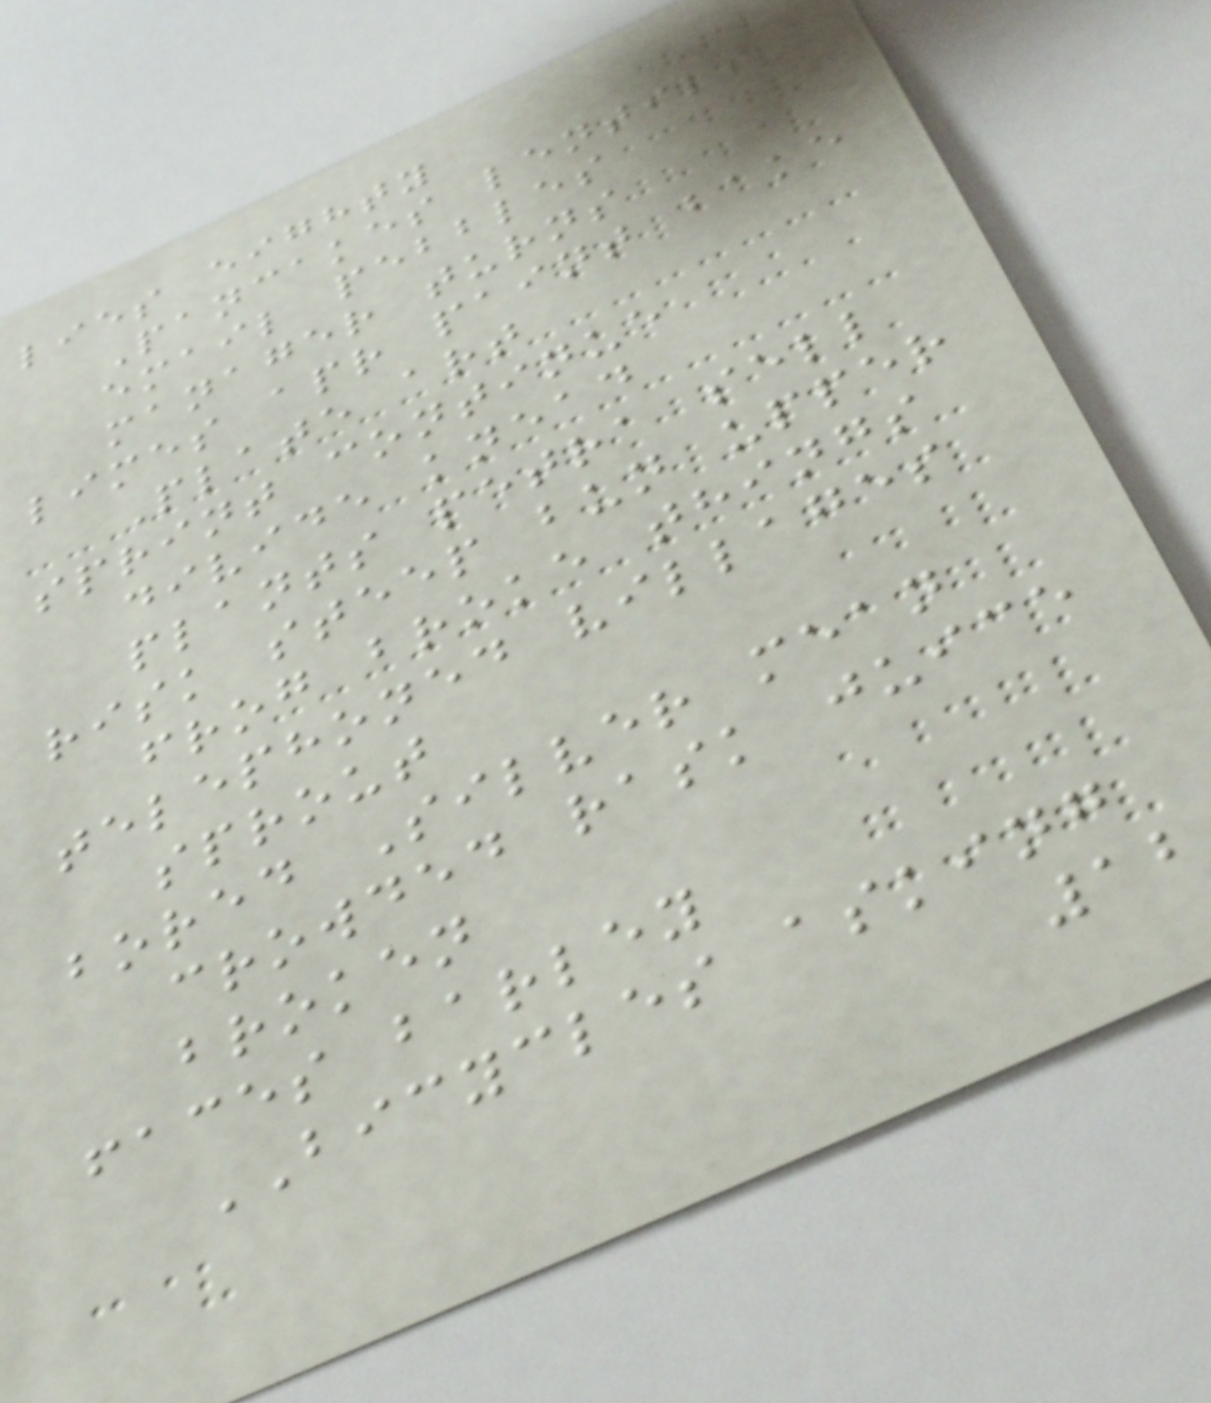lies eighty
Pancakes lentils
email pebbles
manager turns
limes apr paint bake
Plate art
sprint continue
divide knead
plants petra sell
risk steep bun upper
frog broke things
telephoned villages
sprout
bored Silver mean
crowded rask juice
broken
faces barley
BICYCLES asking
12
